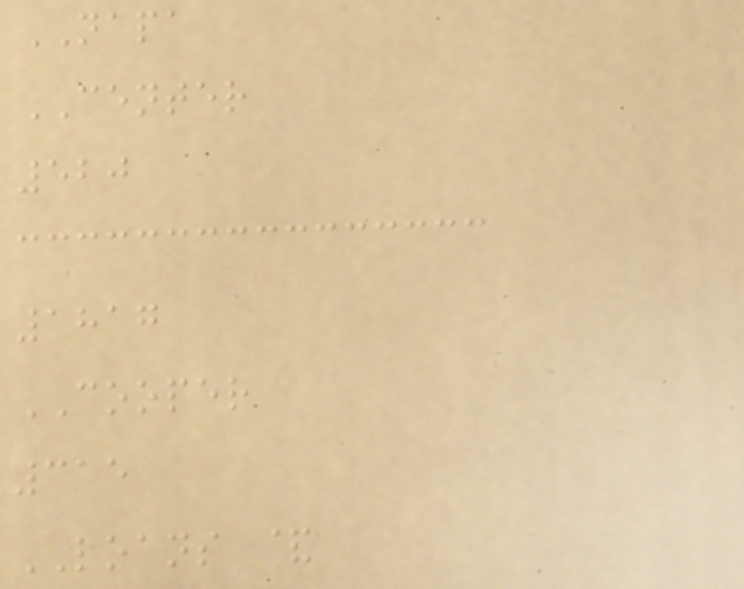NAPA
CENTER
520
1817
COOPER
315
LOANS &
